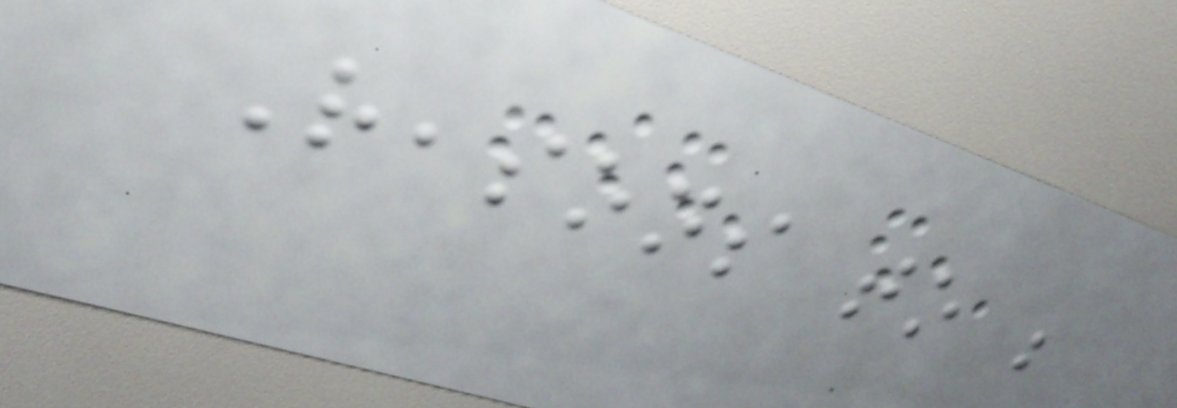Reasons to be
